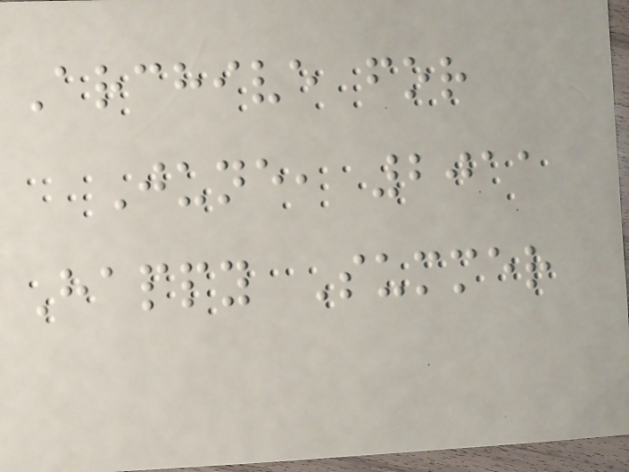Archive for
June, 2011
Happy Summer
